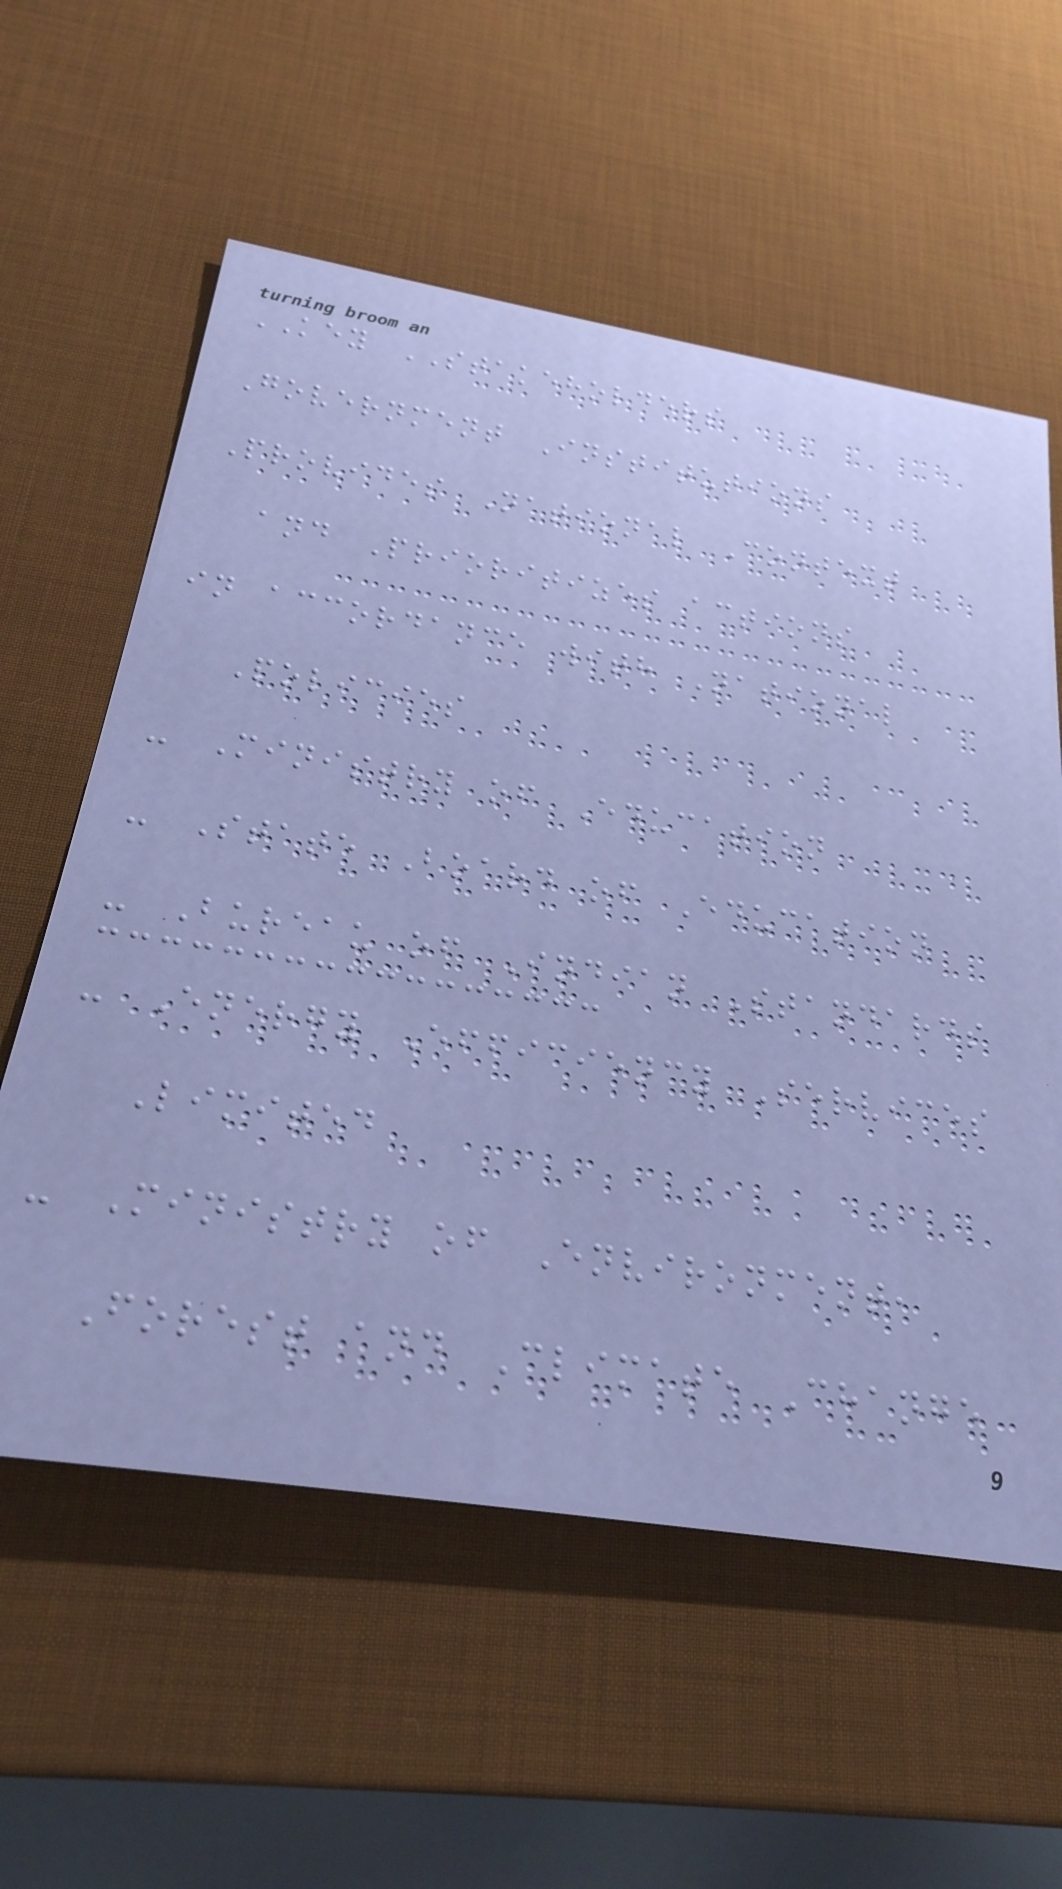KEY STAKEHOLDERS
Government Institutions
Provides National Context
and Prioritizes actions
in accordance with National
Policies
- Ministry of Education
- State Board of Education
- Bureau of Indian Standards
- Energy Efficiency Services
Limited
- Ministry of Environment,
Forest and Climate Change
